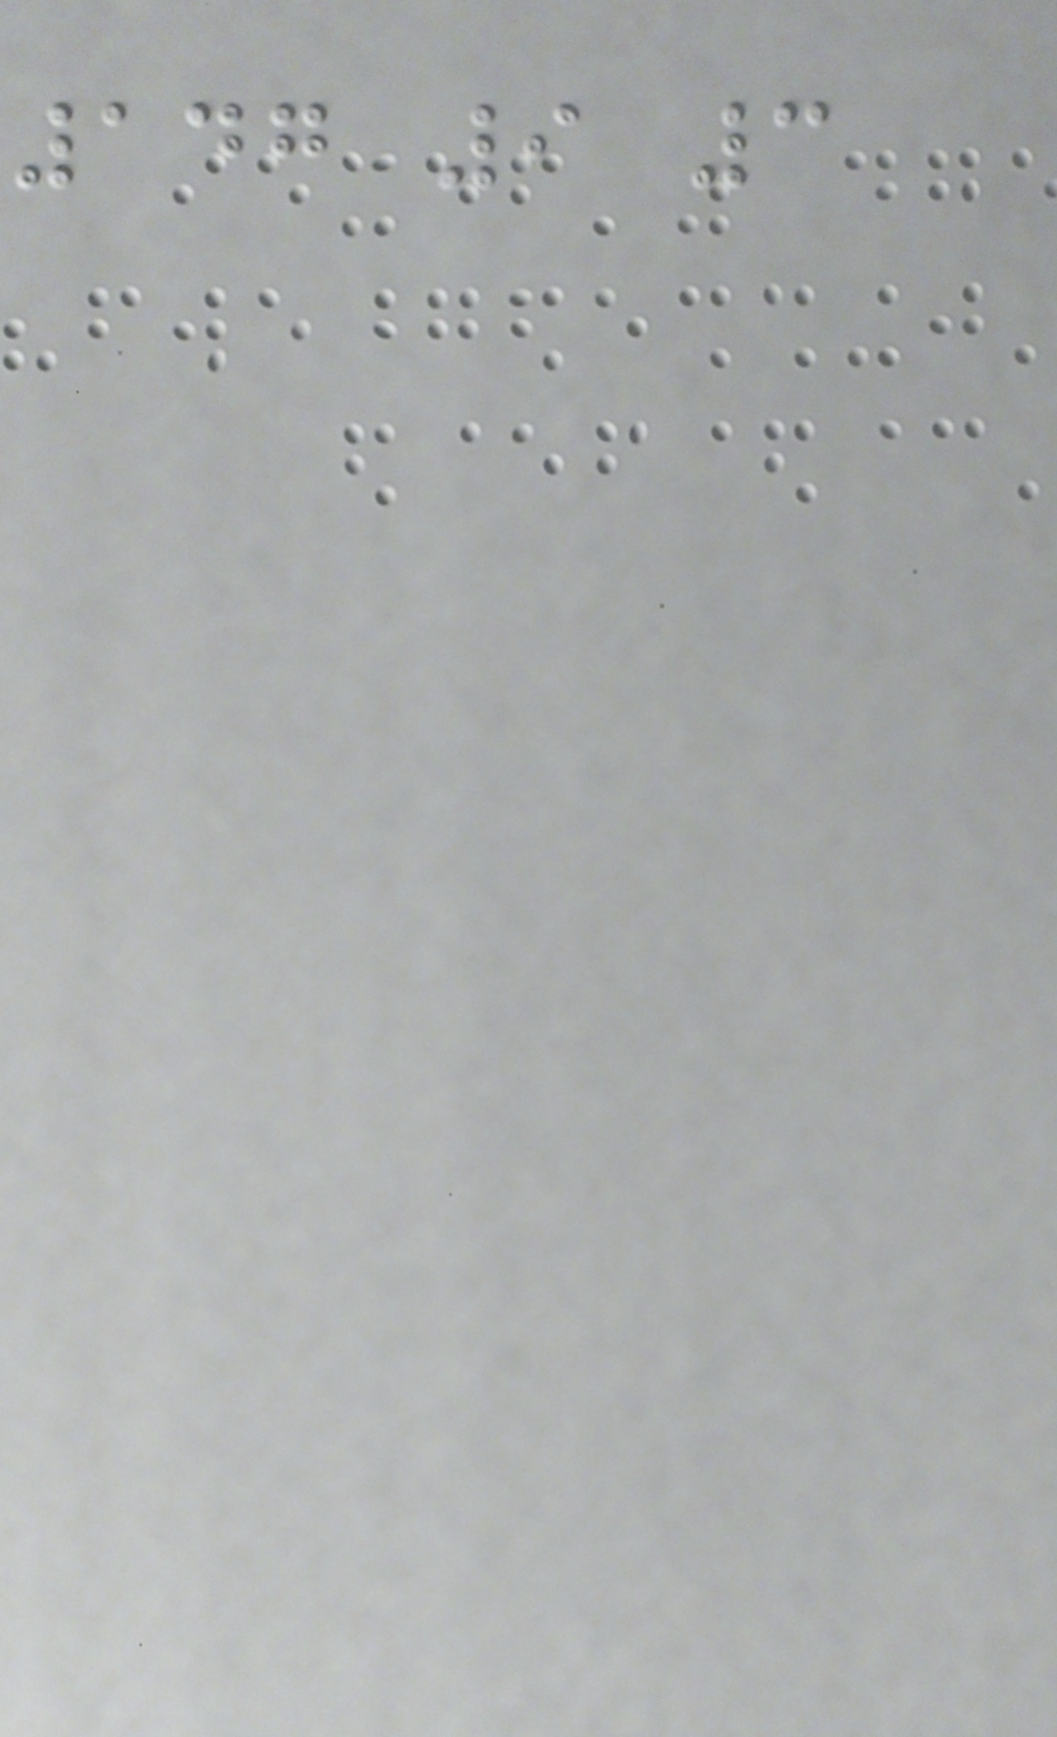147 9 3
